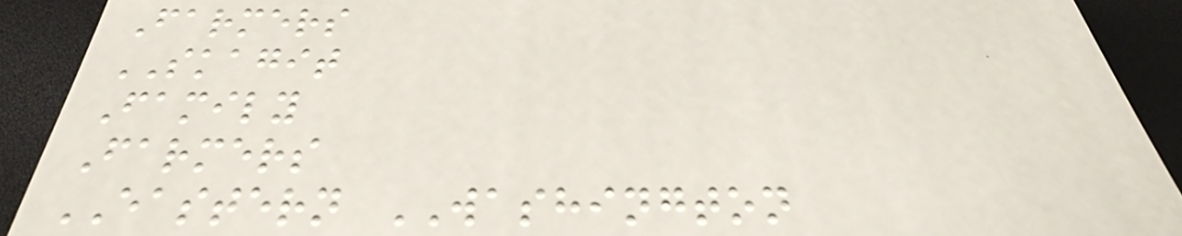Farmers
SKAGIT
Family
Farmers
EASTERN WASHINGTON
